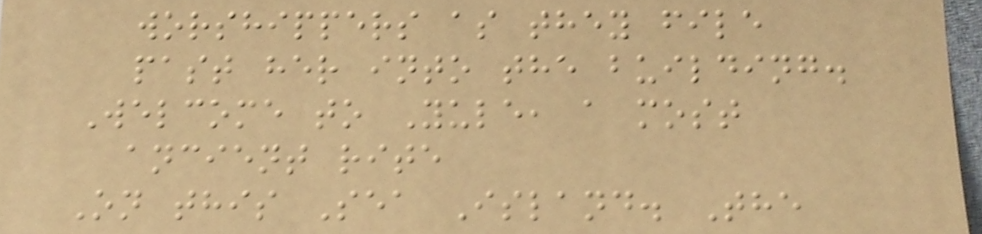worshippers as they file
past her into the building.
Welcome to Yule, a most
ancient rite
On this Sea Island. The
